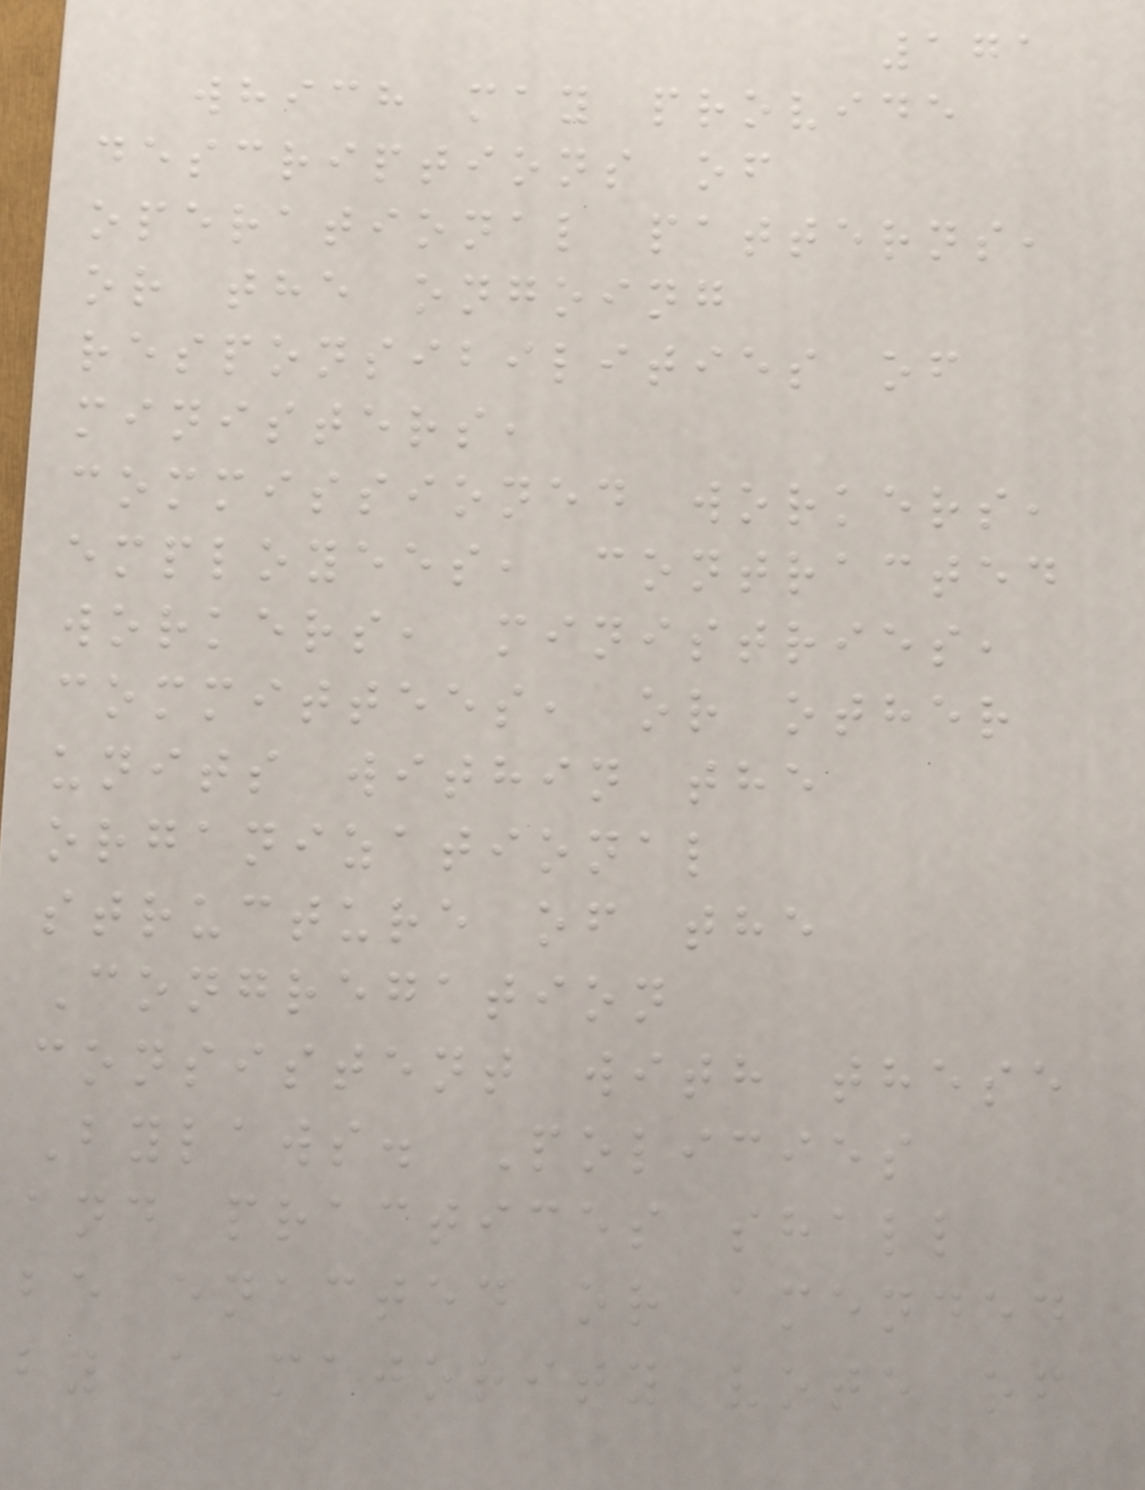171
which may provide
descriptions of
operational patterns,
or the ongoing
responsibilities of
ministers,
commissioned workers,
employees, contracted
workers, ministries,
committees, or other
units within the
organizational
structure of the
Congregation
consistent with these
Bylaws. Policies
and practices shall
be enacted or amended
by a majority vote of
